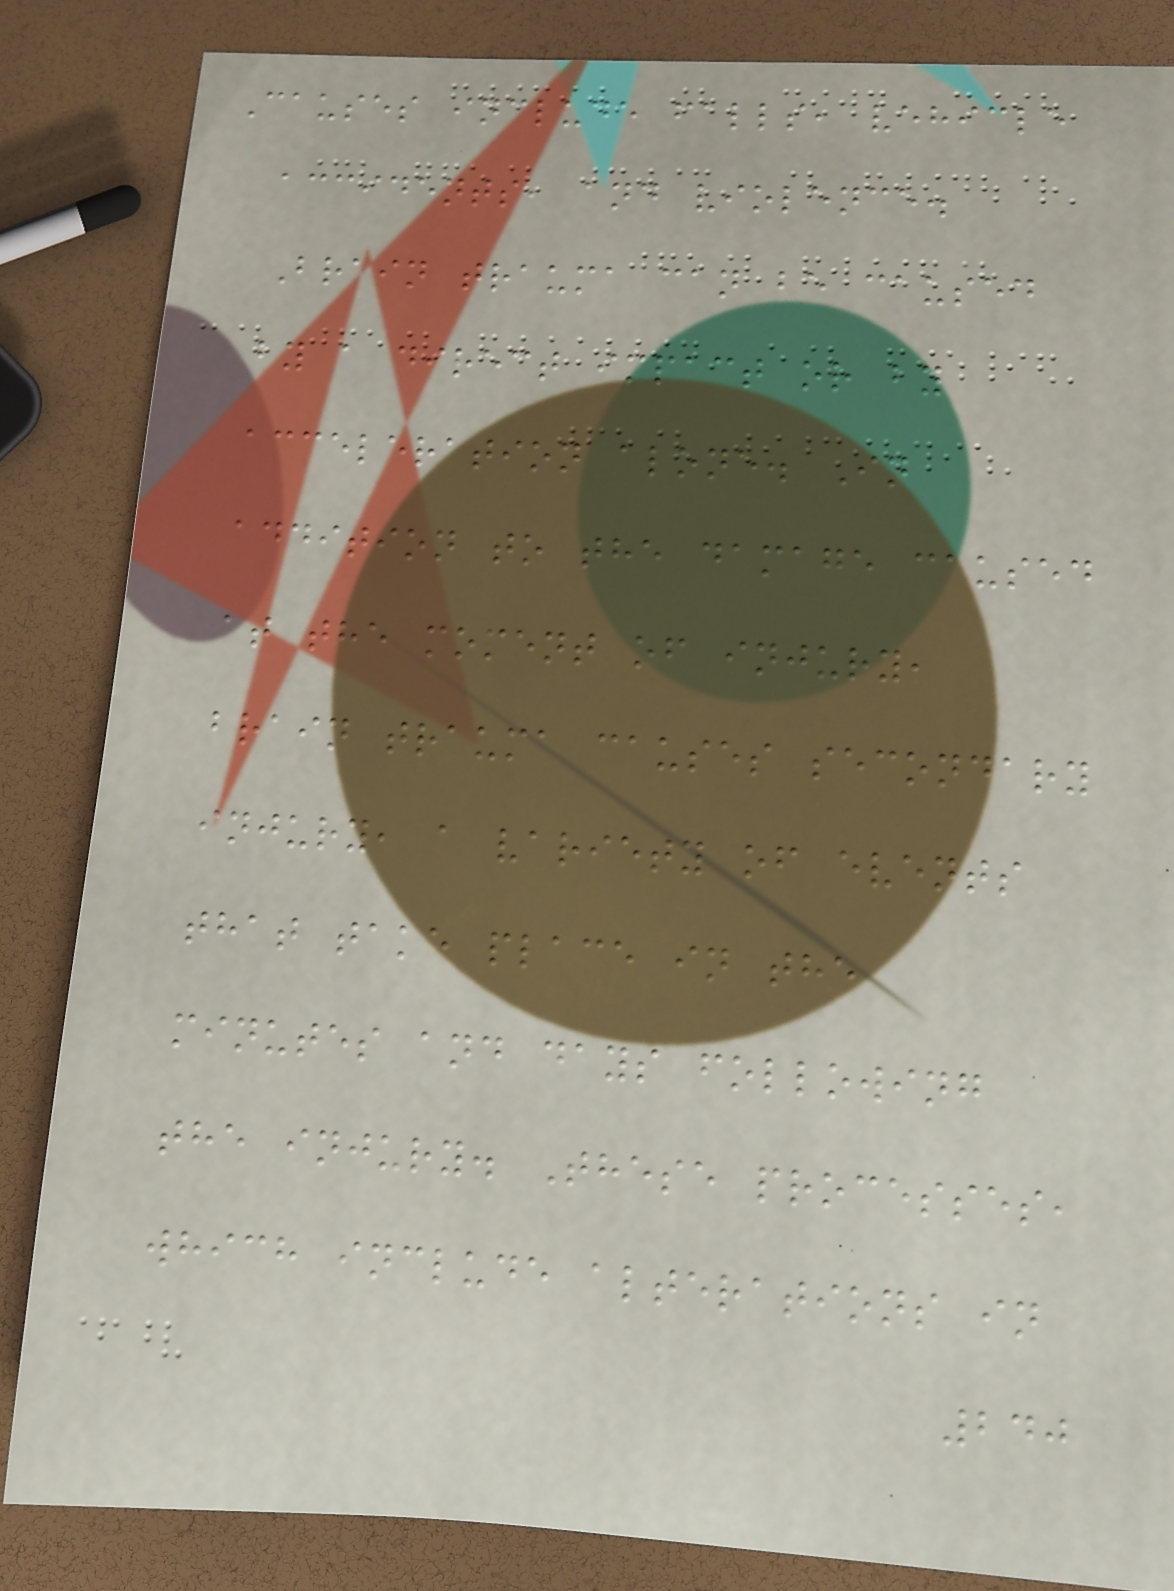Causes include falls, vehicle
accidents, and violence.
Brain trauma can be caused
by a direct impact or by
acceleration alone. In
addition to the damage caused
at the moment of injury,
brain trauma causes secondary
injury, a variety of events
that take place in the
minutes and days following
the injury. These processes,
which include alterations in
240
